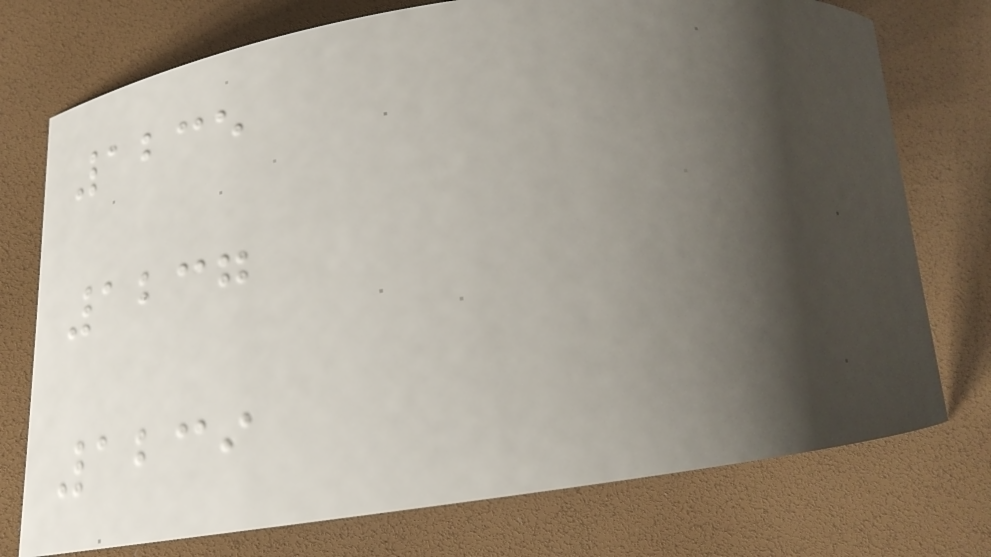1235
1237
1239
